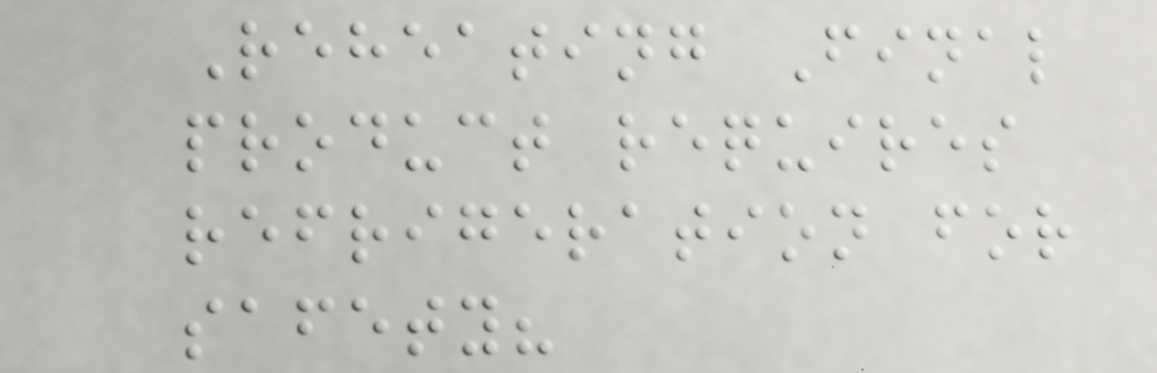Reheating Final
product requires
refrigeration for
safety?
